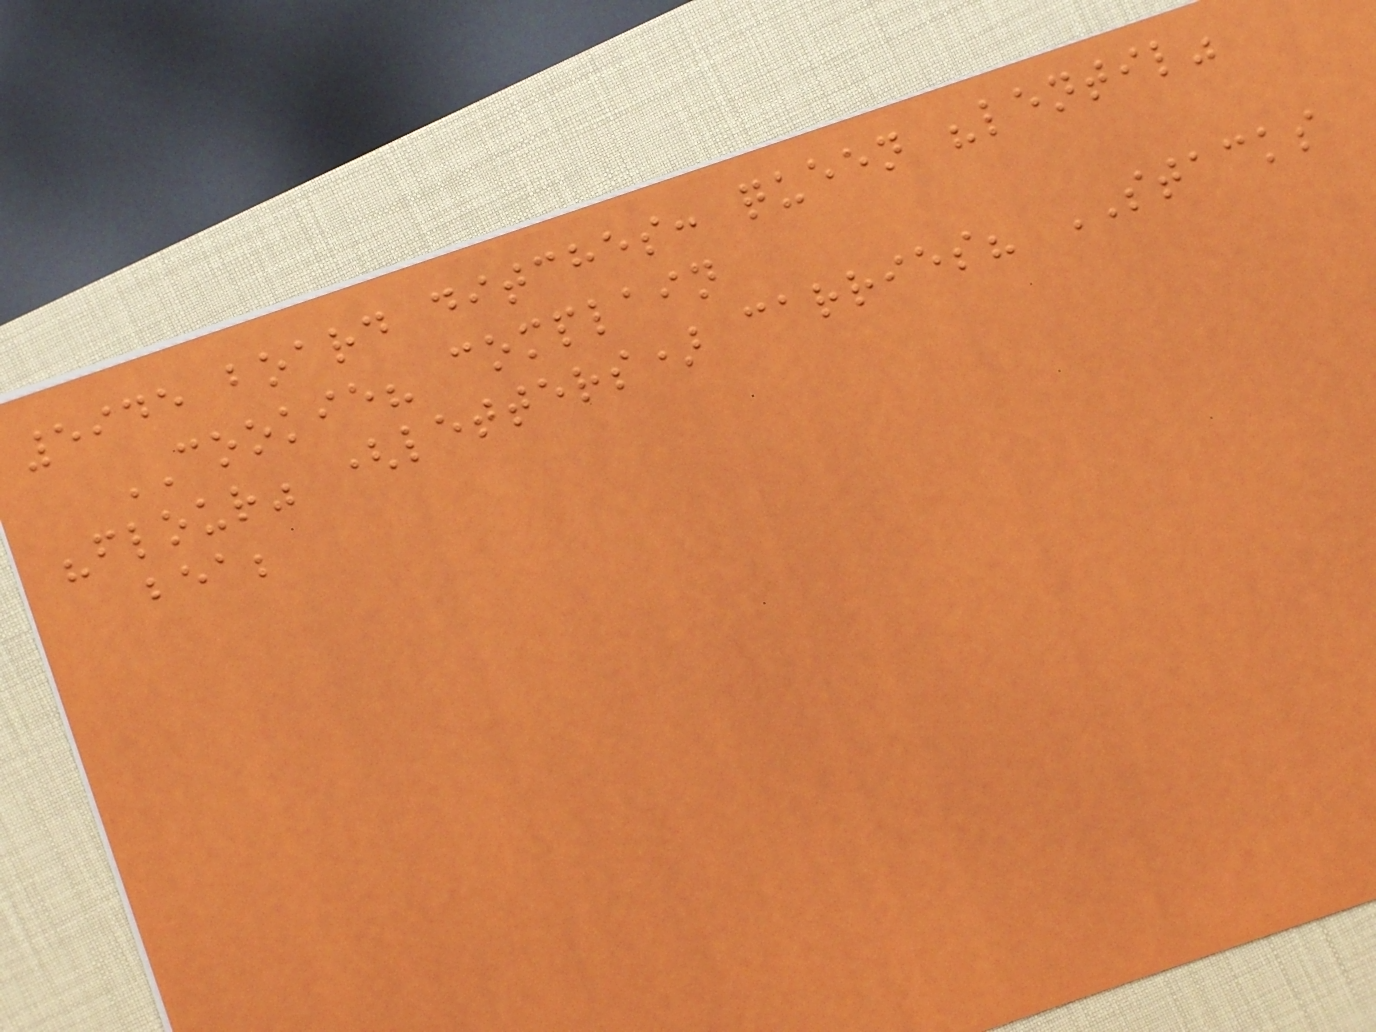5945 board ditches: queen "lentil"
COOKIE? complain
"flour" (letters) carries? STACKS
bea;
